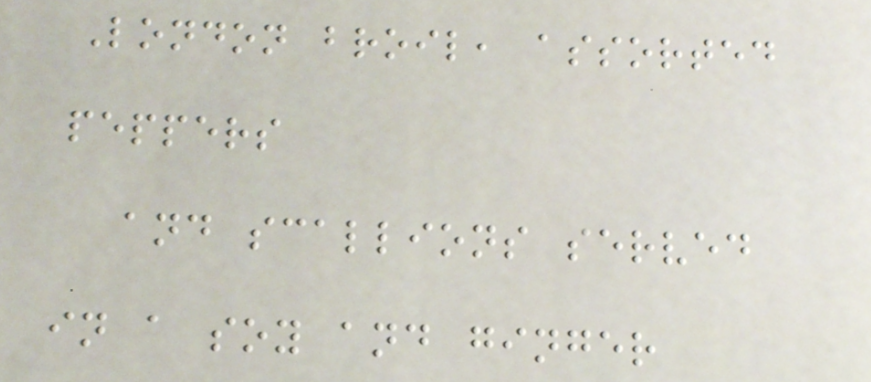London broil, assorted
peppers
and scallions served
in a soy and ginger
